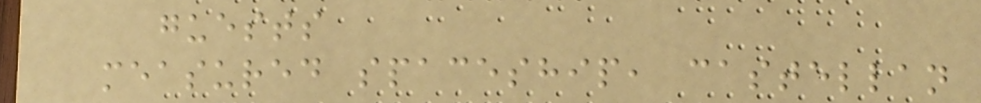guests
measured spaceship, castellan
